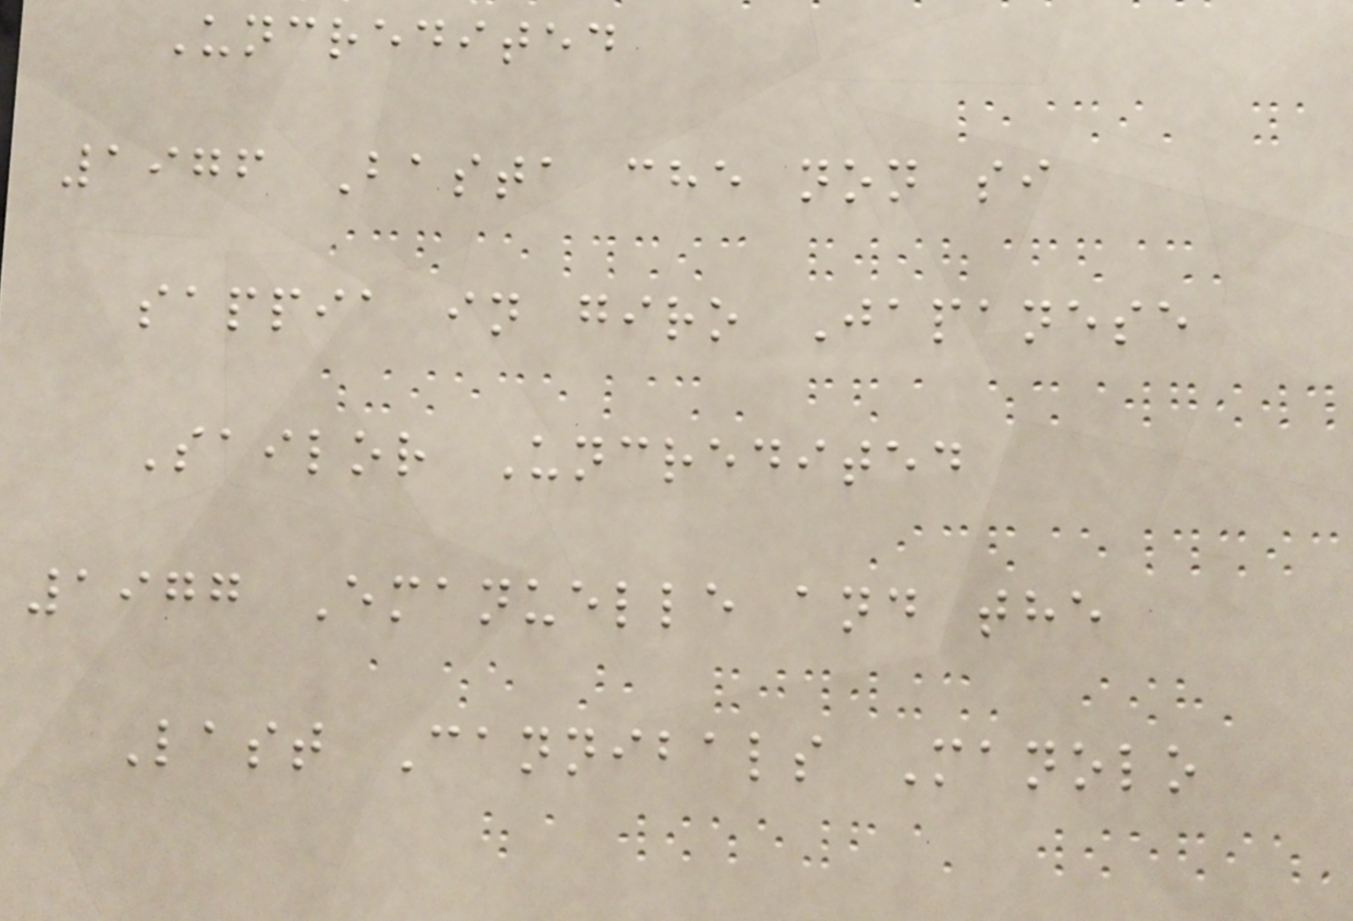Uncredited
1976 Basta che non si
sappia in giro Japanese
Sailor Uncredited
1977 Emanuelle and the
Last Cannibals Manolo
